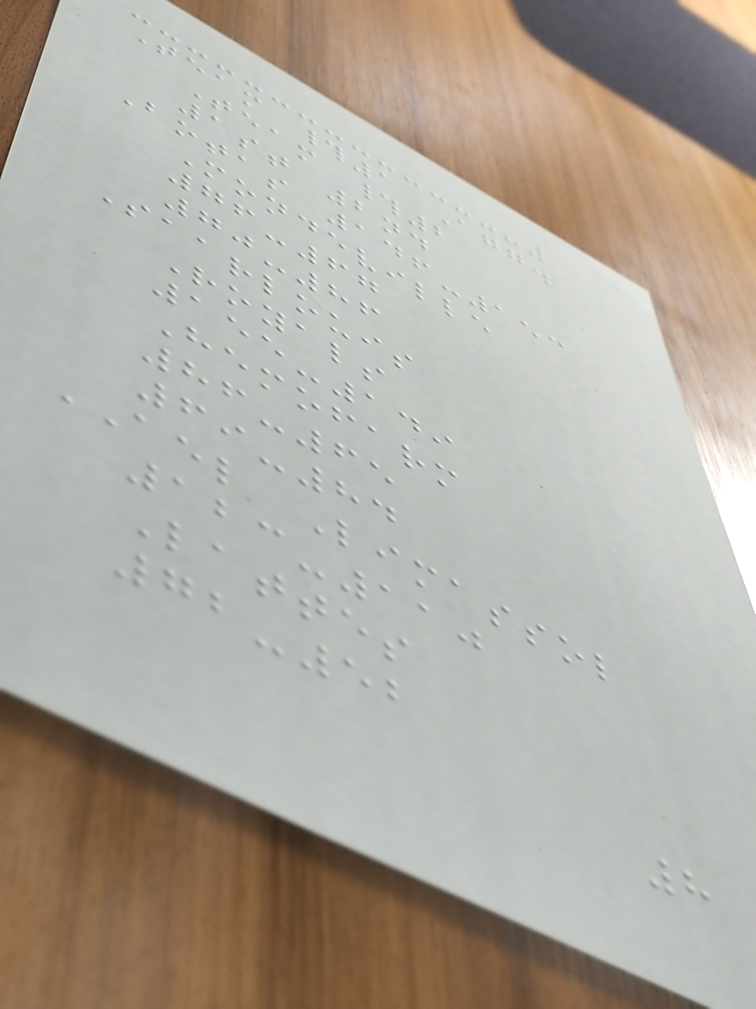Team #1 Agg.
Team #2
1st 2nd
Botas 146-153
Mondeville
76-67
70-86
Saarlouis
Royals
155-149
Hemofarm
86-65
69-84
AEL Limassol
123-110
Lattes
72-52
8
